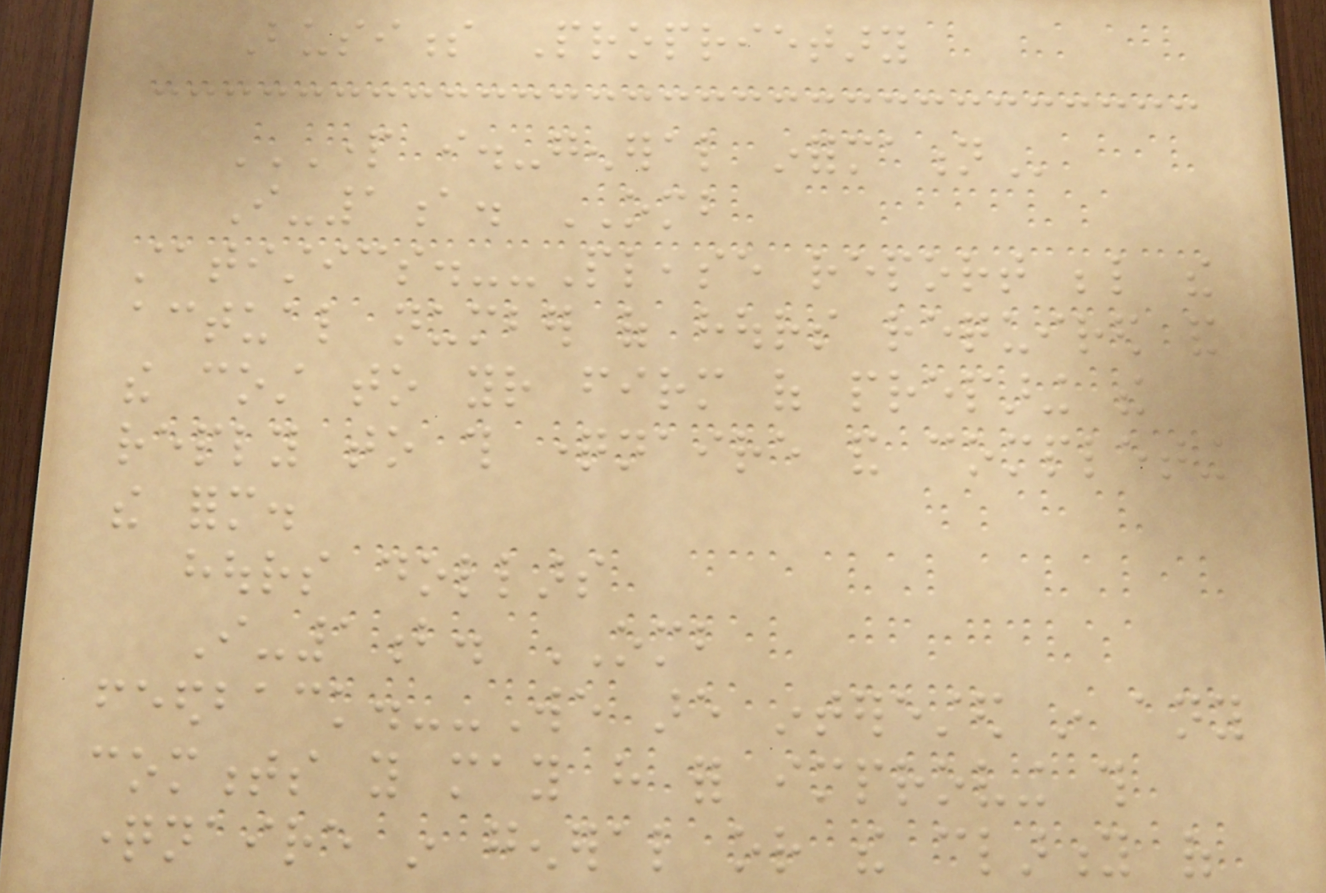Business Proprietary
PART I.-GENERAL INFORMATION
I-1a. OMB
statistics.--Please report below the
actual number of hours required and
the cost to your firm of preparing the
reply to this questionnaire and completing
the form.
hours dollars
I-1b. OMB
feedback.--We are interested in any
comments you may have for improving this
questionnaire in general or the clarity of
